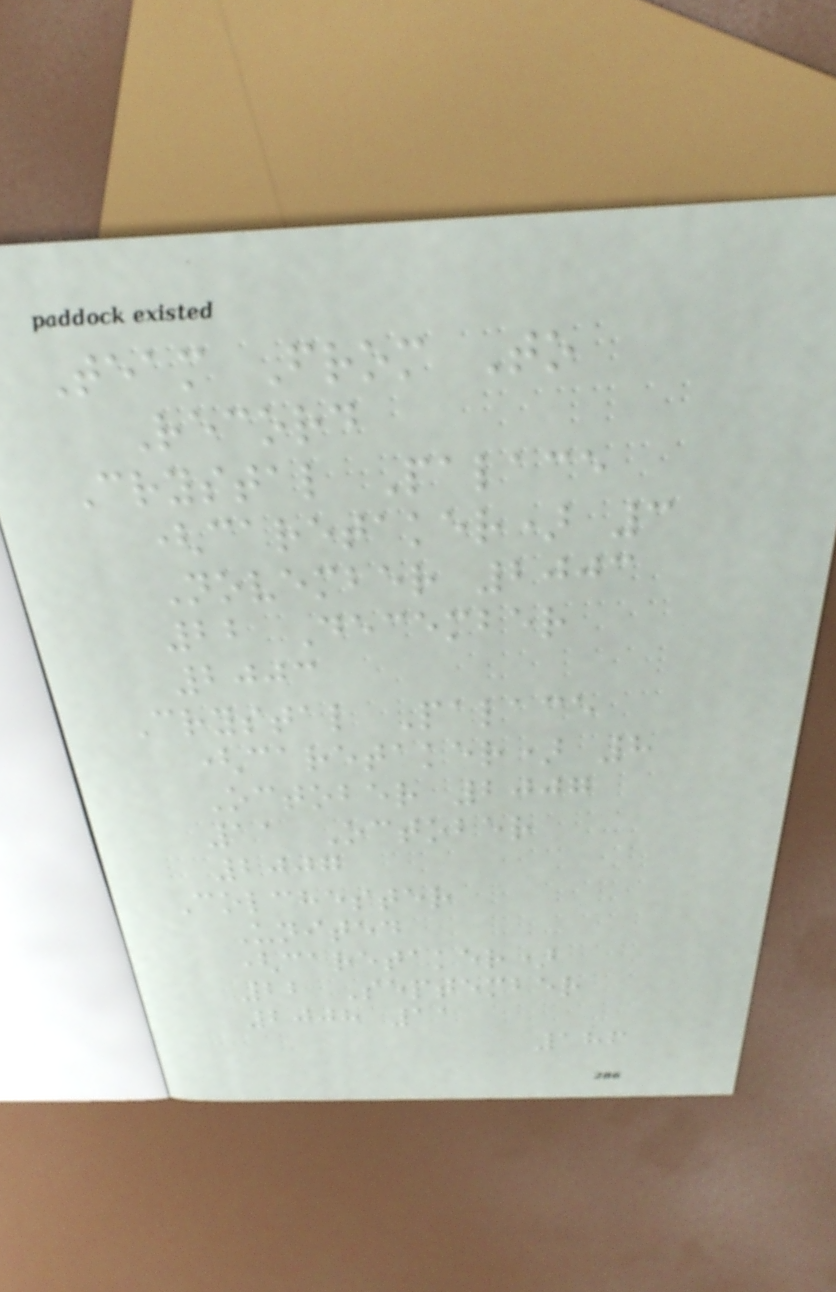Team From To
Record
Crystal Palace
(caretaker) 3
November 2003
22 December
2003
Crystal Palace
(caretaker) 8
October 2007
11 October
2007
Colchester
United
(caretaker)
22 September
2008 11
186
